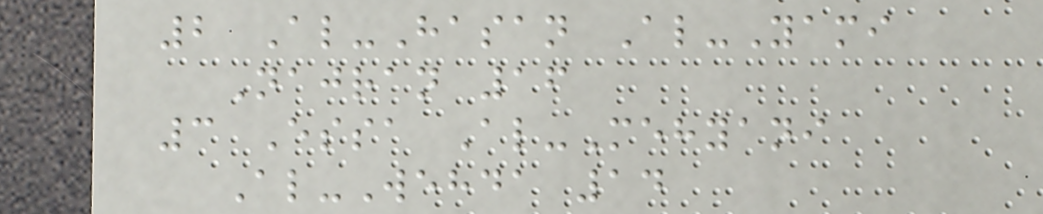2 Al-Hasan Al-Yami
Najran 16
3 Essa Al-Mehyani
Al-Wehda 14
